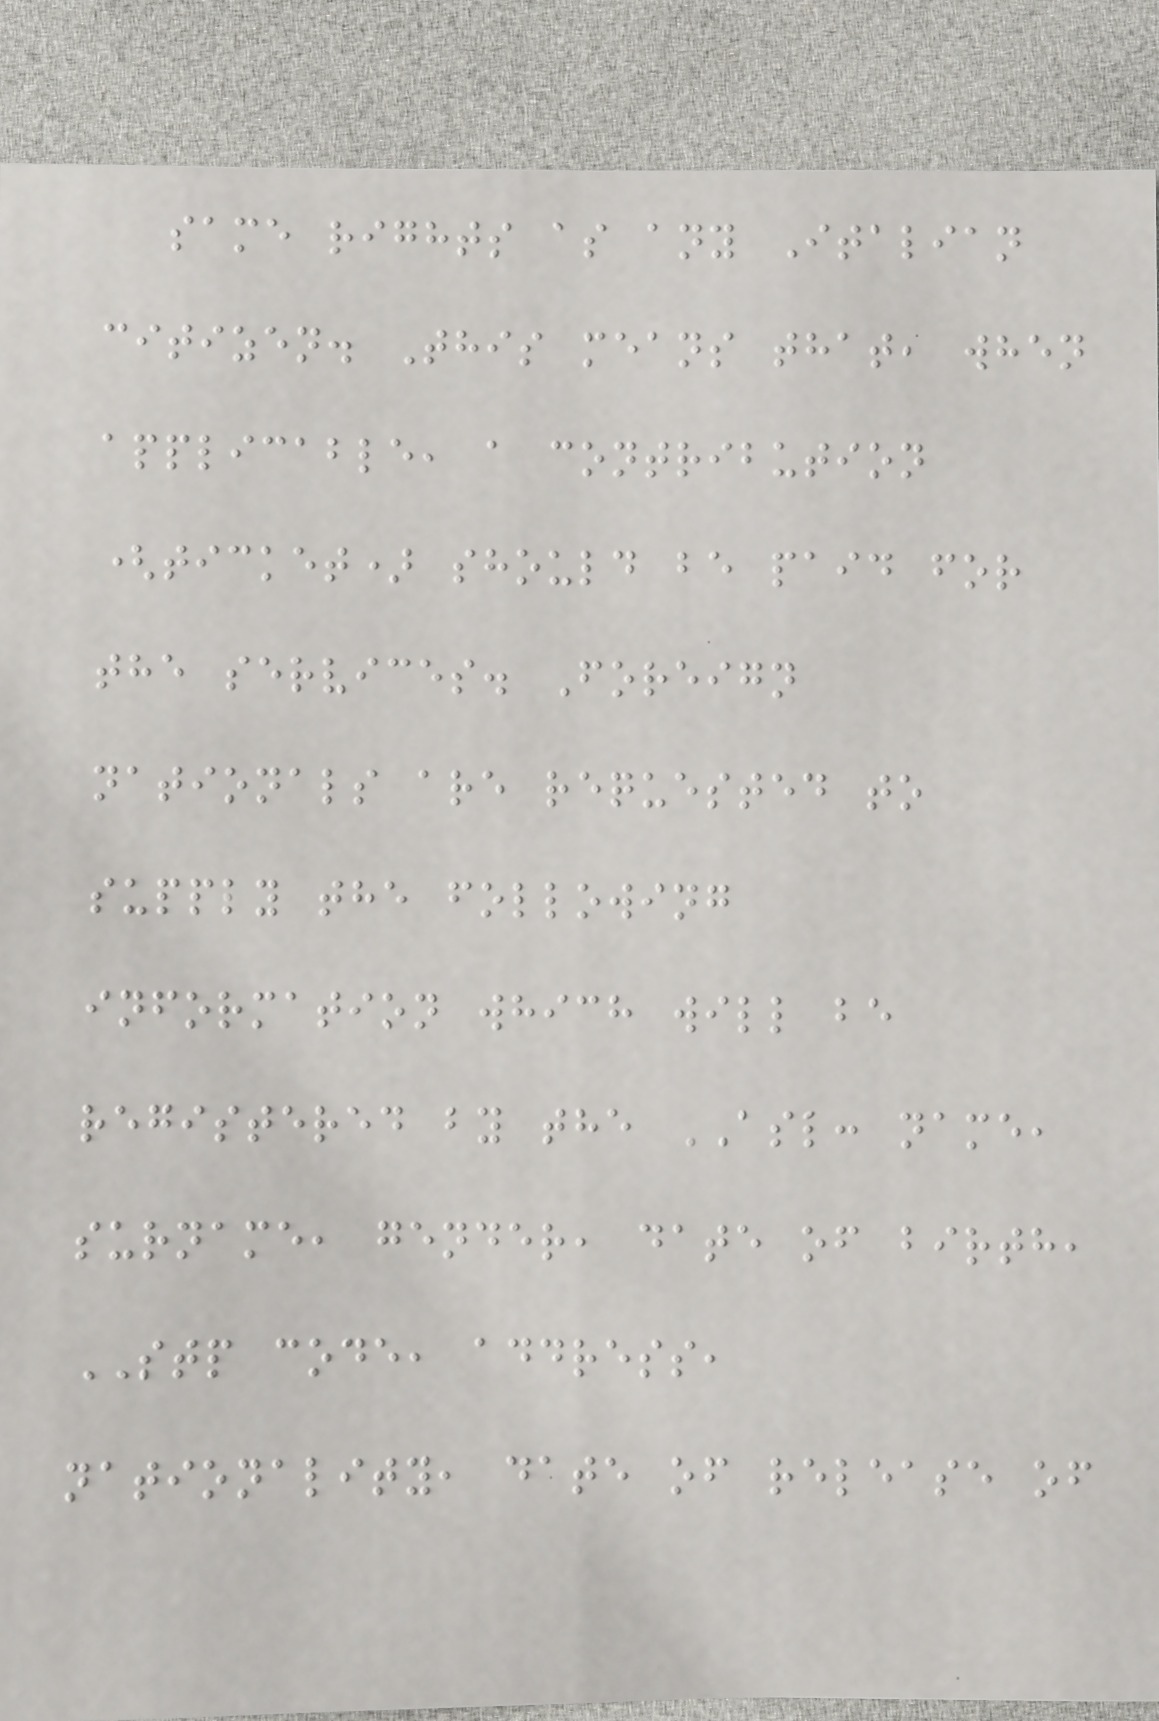same rights as any Italian
citizen. This means that, when
applicable, a contribution
(ticket) should be paid for
the services. Foreign
nationals are requested to
supply the following
information which will be
registered by the ASL: name,
surname, gender, date of birth,
STP code, address,
nationality, date of release of
